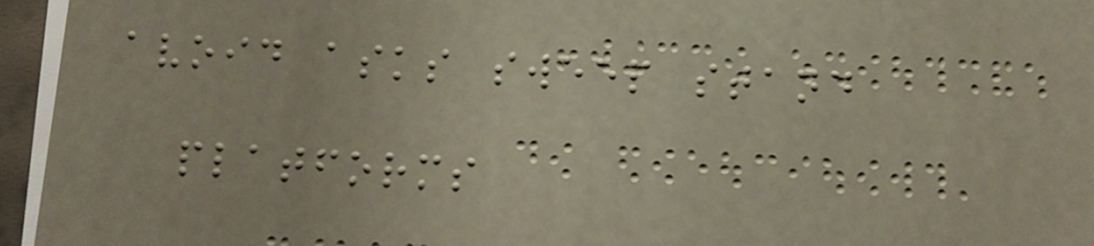avoid asks sweep stand
platforms
